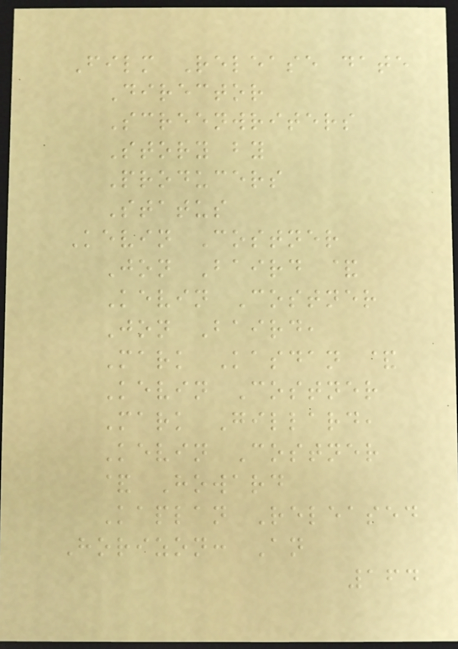Film Release date
Director
Screenwriters
Story by
Producers
Status
Kevin Costner
Jon Baird &
Kevin Costner
Jon Baird,
Mark Kasdan &
Kevin Costner
Mark Gillard,
Kevin Costner
& Howard
Kaplan Released
Horizon: An
164
